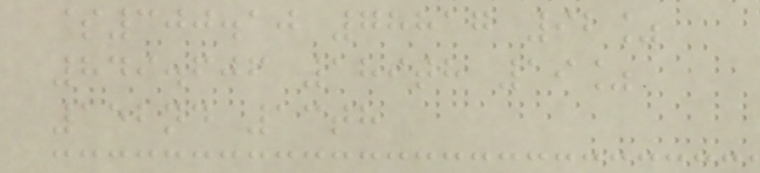$300.10 78817 92%
849.606 189th 19%
152nd 13th
